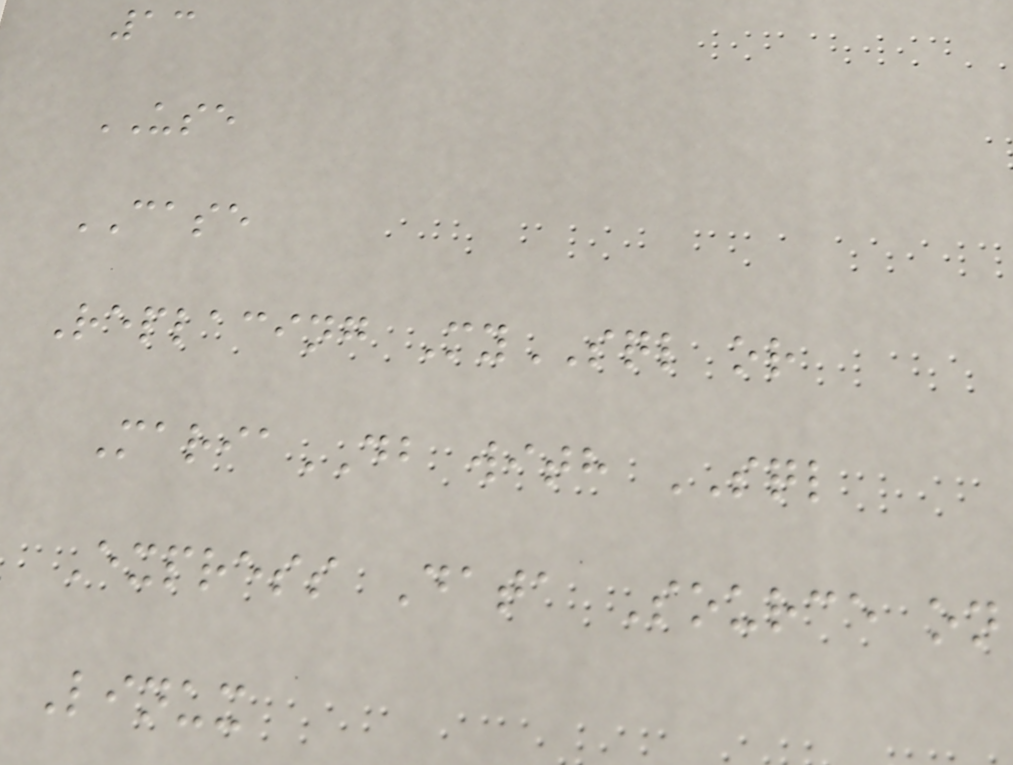13
USE
CASE
Replacing MySQL or
MariaDB with SQL
Express Data Source on
Linux
